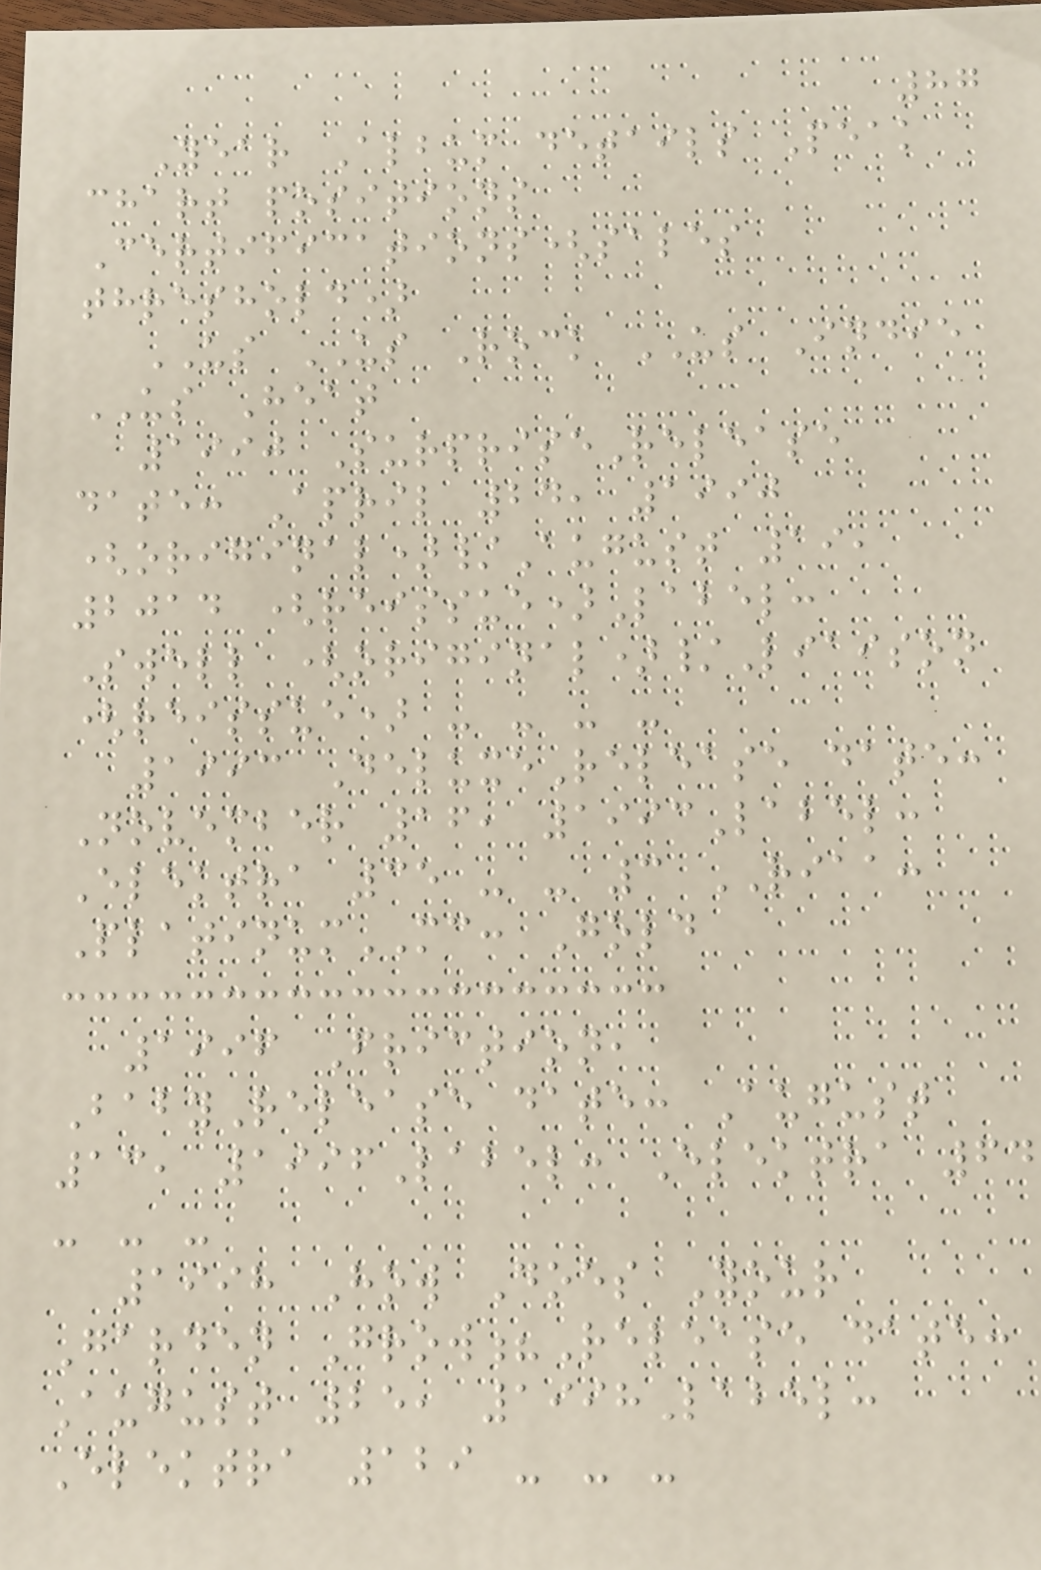87
Year Album details Peak
chart positions
Certifications(sales
threshold)
US US Rock US Indie
US Heat
1990 SurpriseRelease
date: April 24, 1990
(original)/August 19,
2014 (reissue)Label:
Swell (original)/Liaison
(reissue) - - - -
1993 DeluxeRelease date:
November 16, 1993Label:
Elektra 35 - - 3 RIAA:
PlatinumMC: Gold
1996 Friction,
BabyRelease date: August
13, 1996Label: Elektra 64
- - -
1998 How Does Your
Garden Grow?Release date:
August 25, 1998Label:
Elektra 129 - - -
